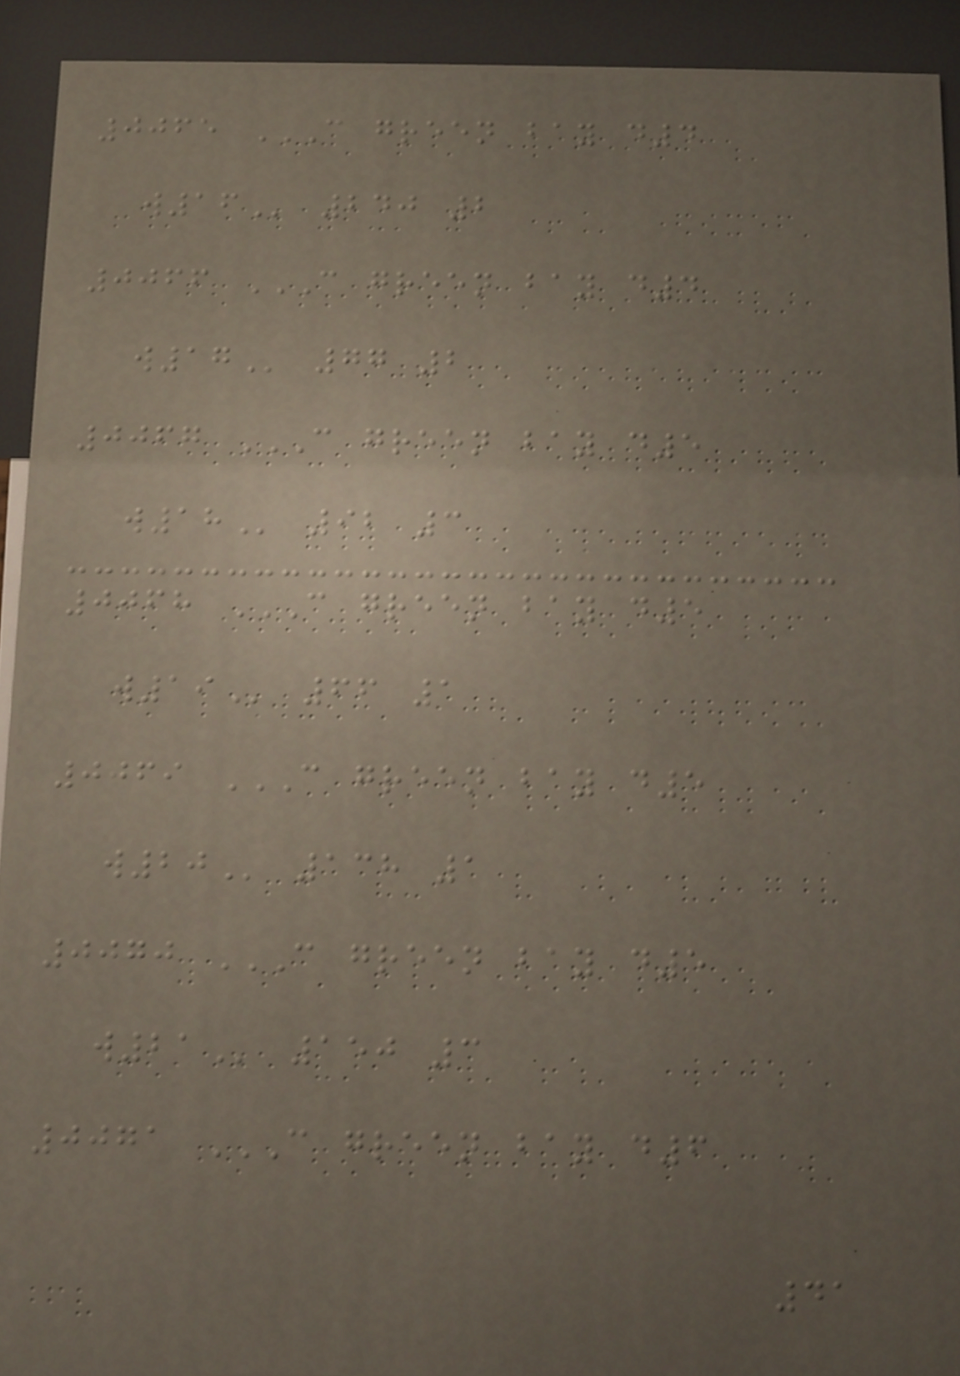0065 C GREEN BAY D4
W16 240 2
0066 C GREEN BAY D4
W17 77 2
0067 C GREEN BAY D5
W18 92 3
0068 C GREEN BAY D5
W19 66 1
0069 C GREEN BAY D5
W20 138 1
0070 C GREEN BAY D5
W21 150 3
0071 C GREEN BAY D6
41
